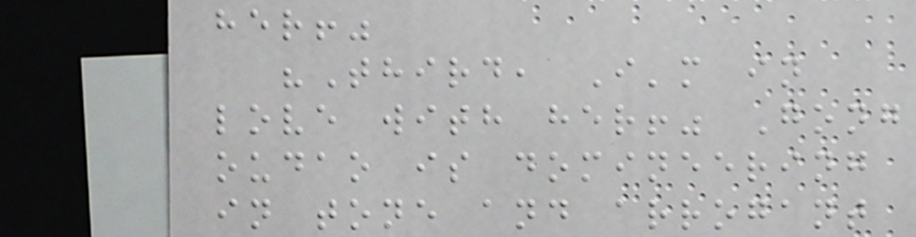her!"
"Third, I'm in
love with her!" Gong
oudao is domineering
in tone and arrogant
